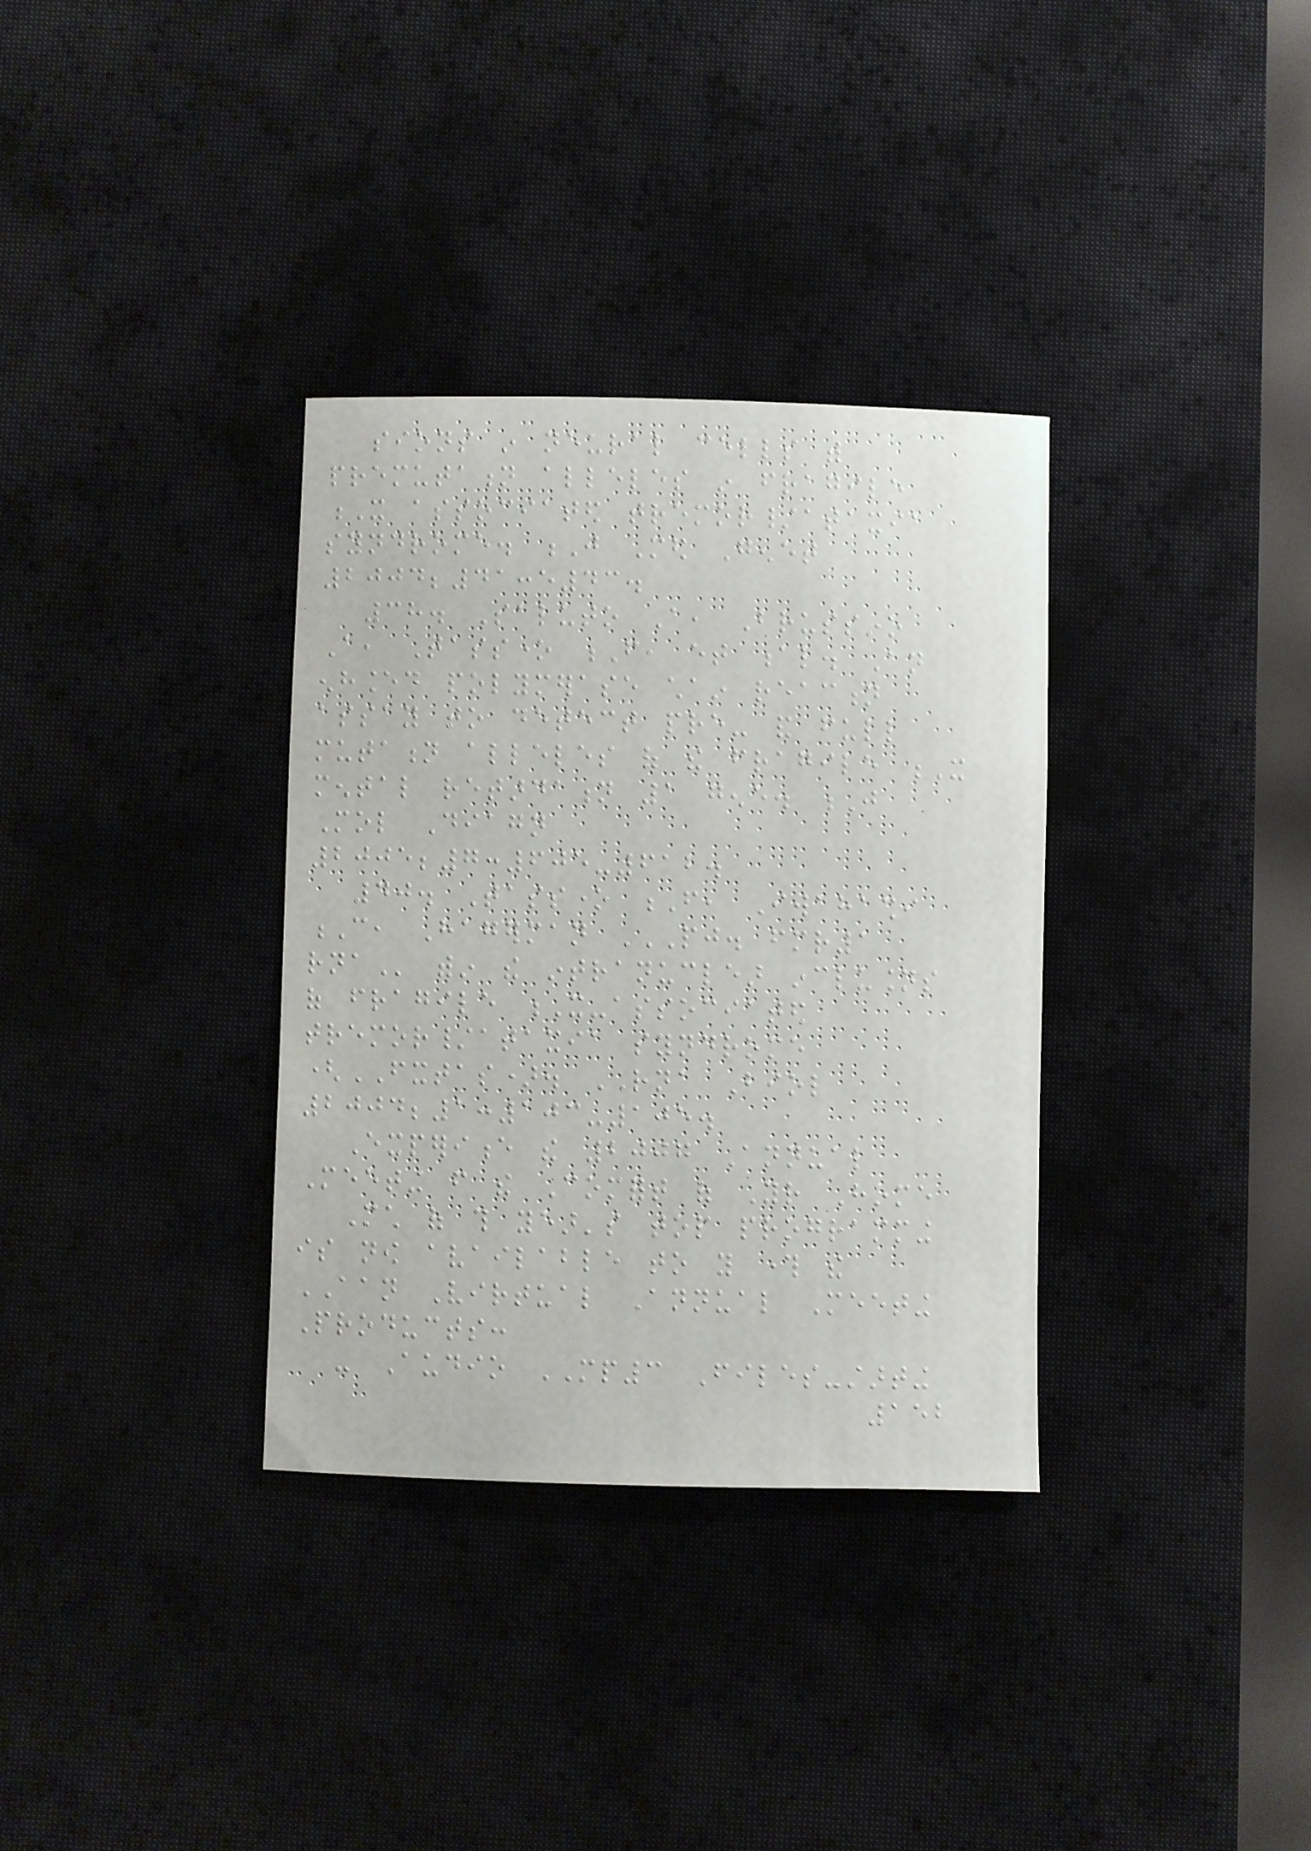sions in neural cells with
premutation alleles in fragile
X associated tremor/ataxia
syndrome. J Med Genet
2004;41:e43.
38. Saluto A, Brussino
A, Tassone F, et al. An
enhanced polymerase chain reaction
assay to detect pre- and full
mutation alleles of the fragile X
mental retardation 1 gene. J
Mol Diagn
2005;7:605-612.
40. Tassone F, Iwahashi
C, Hagerman PJ. FMR1
RNA within the intranuclear inclusions
of fragile X-associated
tremor/ataxia syndrome
(FXTAS). RNA Biol
2004;1:103-105.
Experience the 2007 Annual
Meeting from the Comfort of Your Home
Much of this year's top programming
is now available to you through the
AAN Virtual Annual Meeting
Products:
- Audio MP3 Files-starting
152
